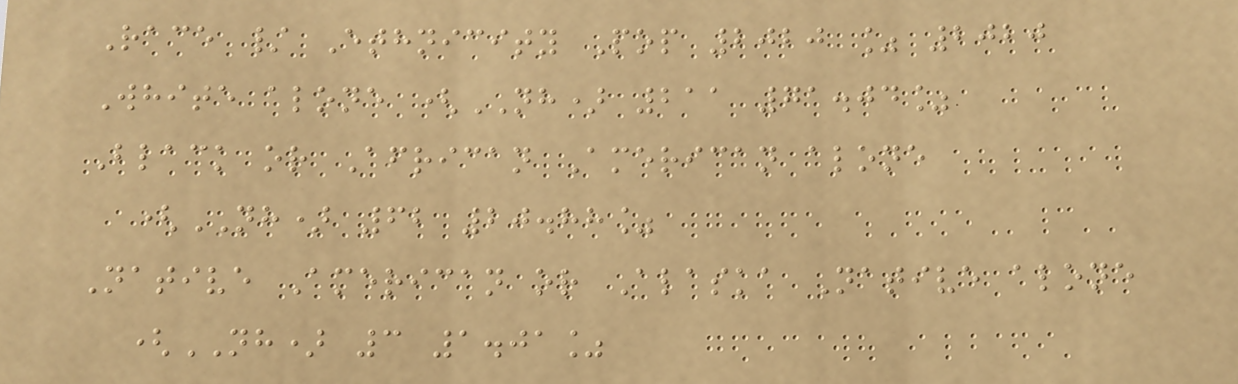Race / Ethnicity Pop 2020 % 2020
White alone (NH) 211 71.04%
Black or African American alone
(NH) 62 20.88%
Native American or Alaska Native alone
(NH) 3 1.01%
